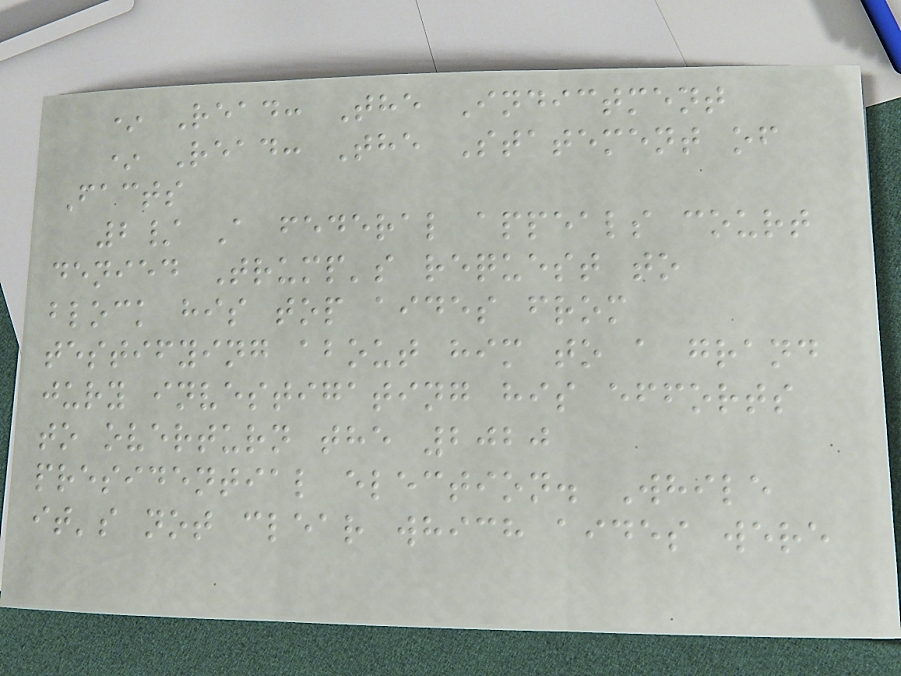* Read: The Indictment
* Read: The Statement of
Facts
2/ A federal appeals court
denied Trump's request to
block his top aides from
testifying about him to a grand
jury investigating his efforts
to overturn the 2020
presidential election. While
it's not clear which aides were
